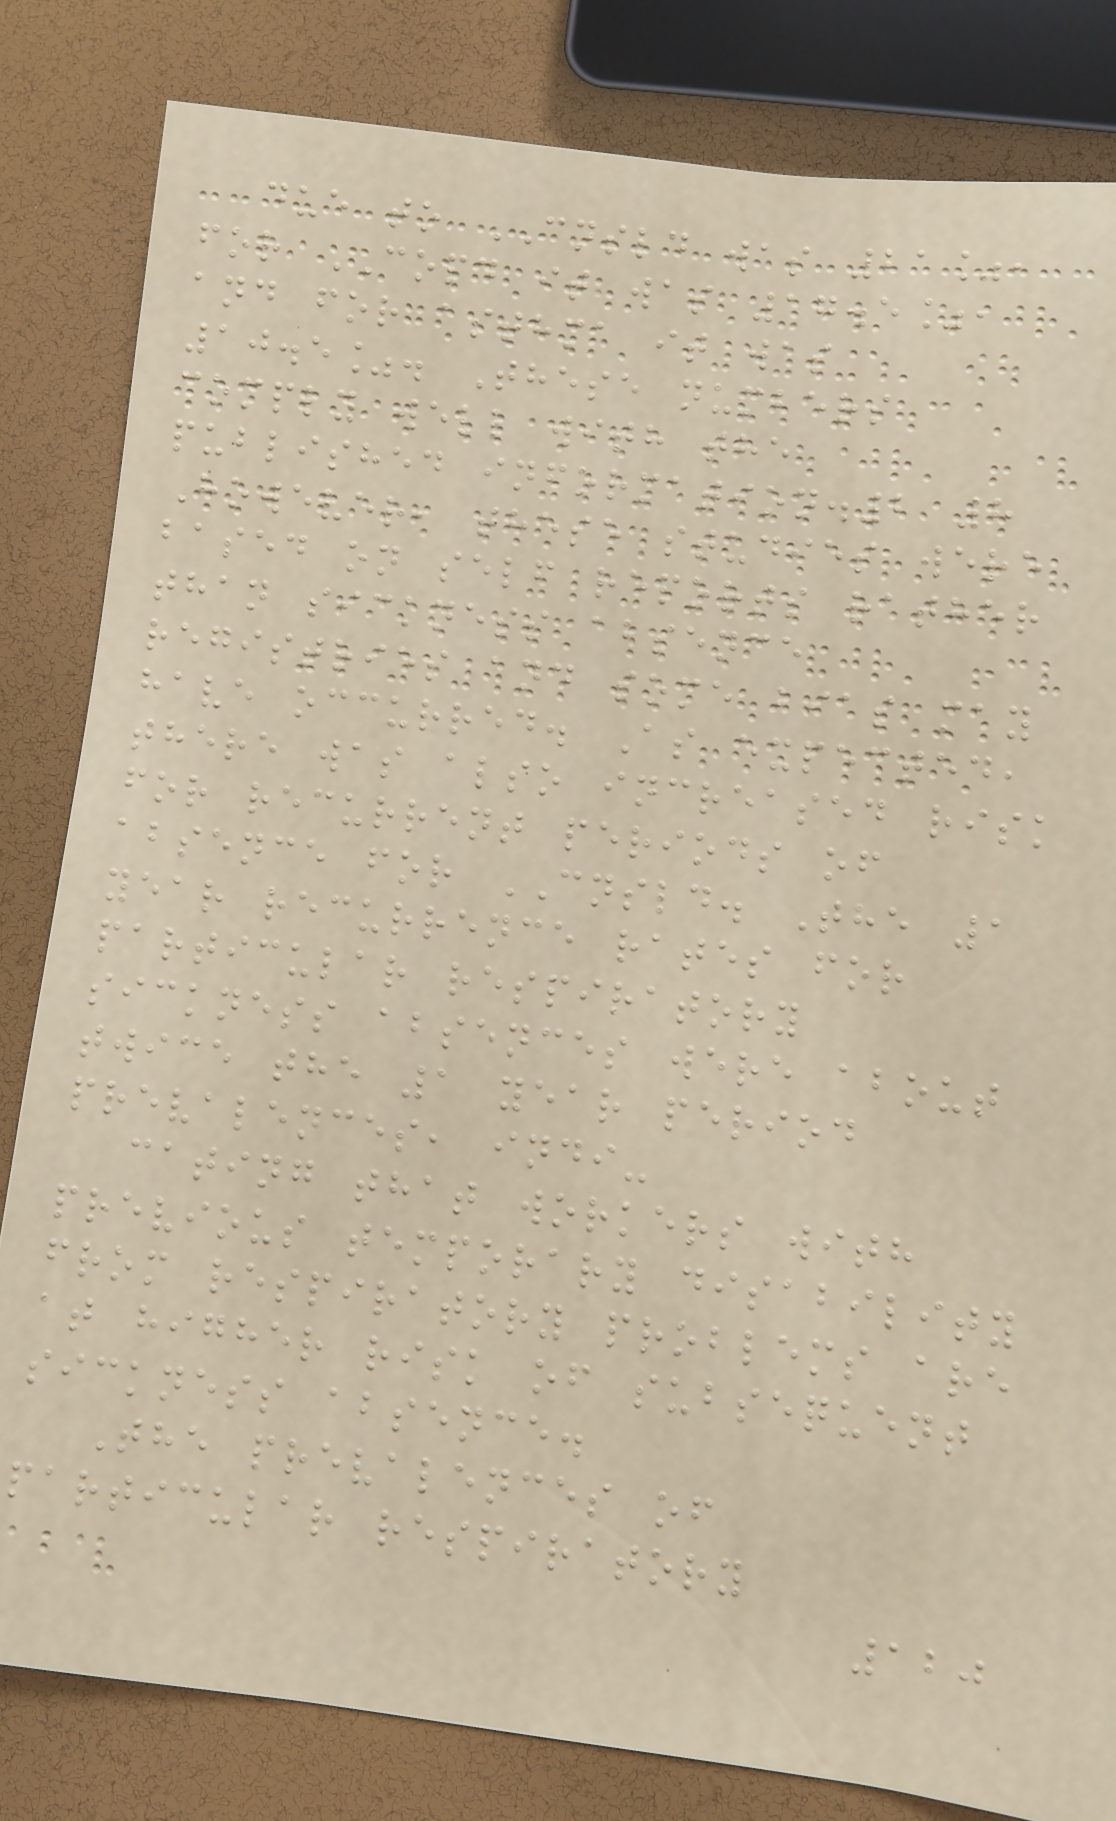due to CNSLD was 21%,
for COPD it was 17.5%,
and for asthma it was
10.5%. These numbers
comply well with the
published information.2 8
However, these studies were
based on self reports rather
than sickness absence
registries and some bias may
have occurred. As expected,
there was also increased risk
for recurrent periods of
absence for CNSLD. The 1
year recurrence rates for
particular respiratory
sickness absences were about
twice the 1 year period
prevalences, indi-
cating that workers with
previous temporary disability
from respiratory problems are
at higher risk of subsequent
sickness absence.
The prevalences of
particular respiratory
120
